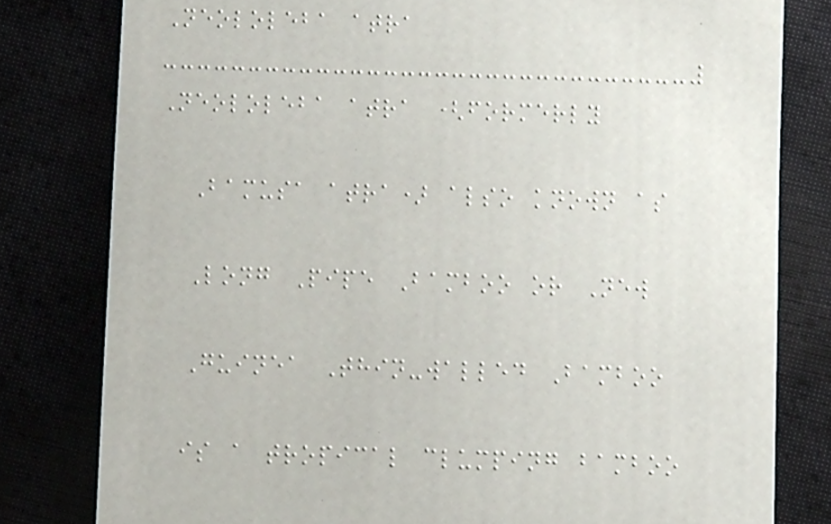Neololeba atra
Neololeba atra (formerly
Bamusa atra) also known as
Long Pipe Bamboo or New
Guinea Thin-walled Bamboo
is a tropical clumping bamboo
